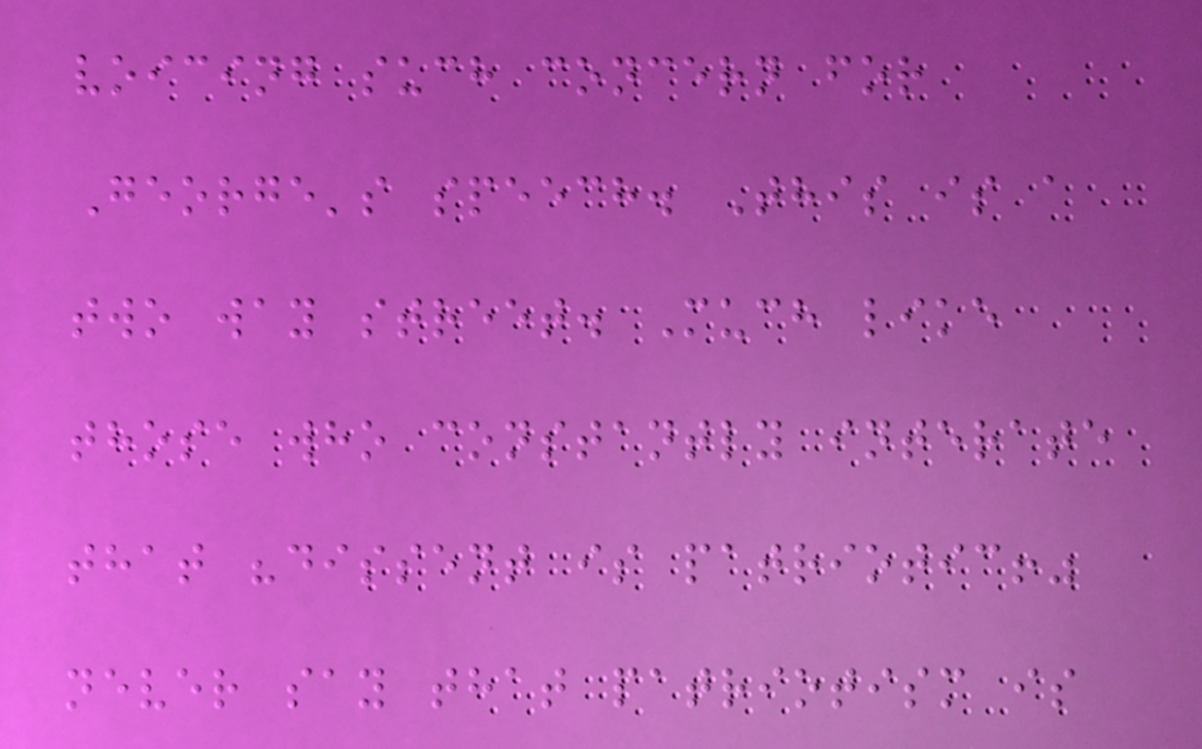voicing such concern for
George's speech. This is a
two way street. Much like
those who constantly interate
that "dissent is patriotic!"
never say that patriotism is
